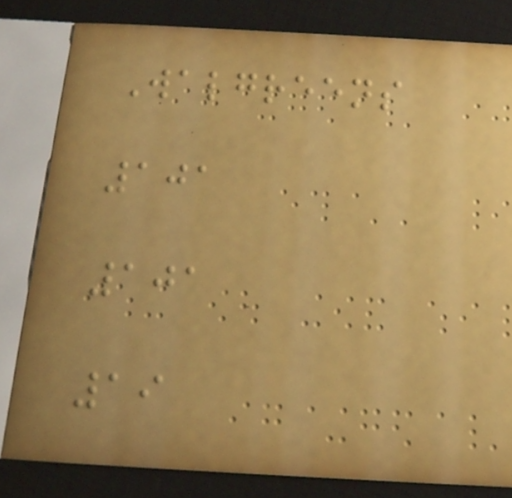Walgreens
101
101
19
